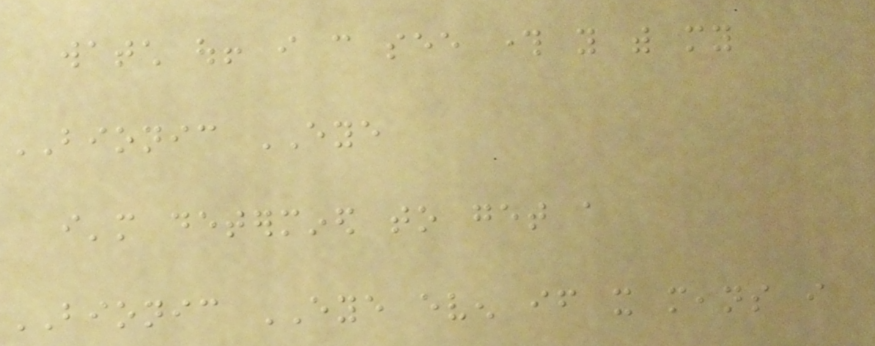watch out! i can see through you with my
BIONIC EYE
i'm determined to get a
BIONIC EYE even if it means i
